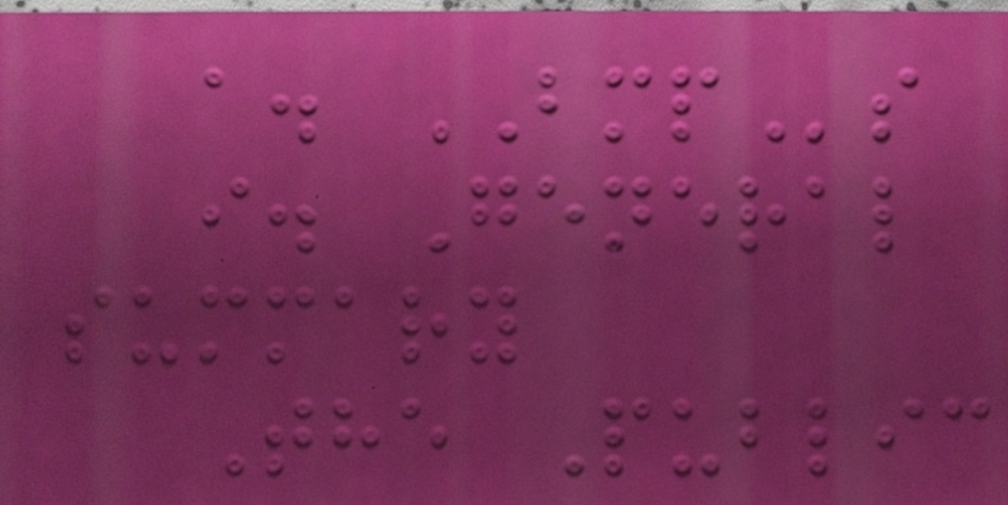a. BMPs
i. General
summary
The Public
